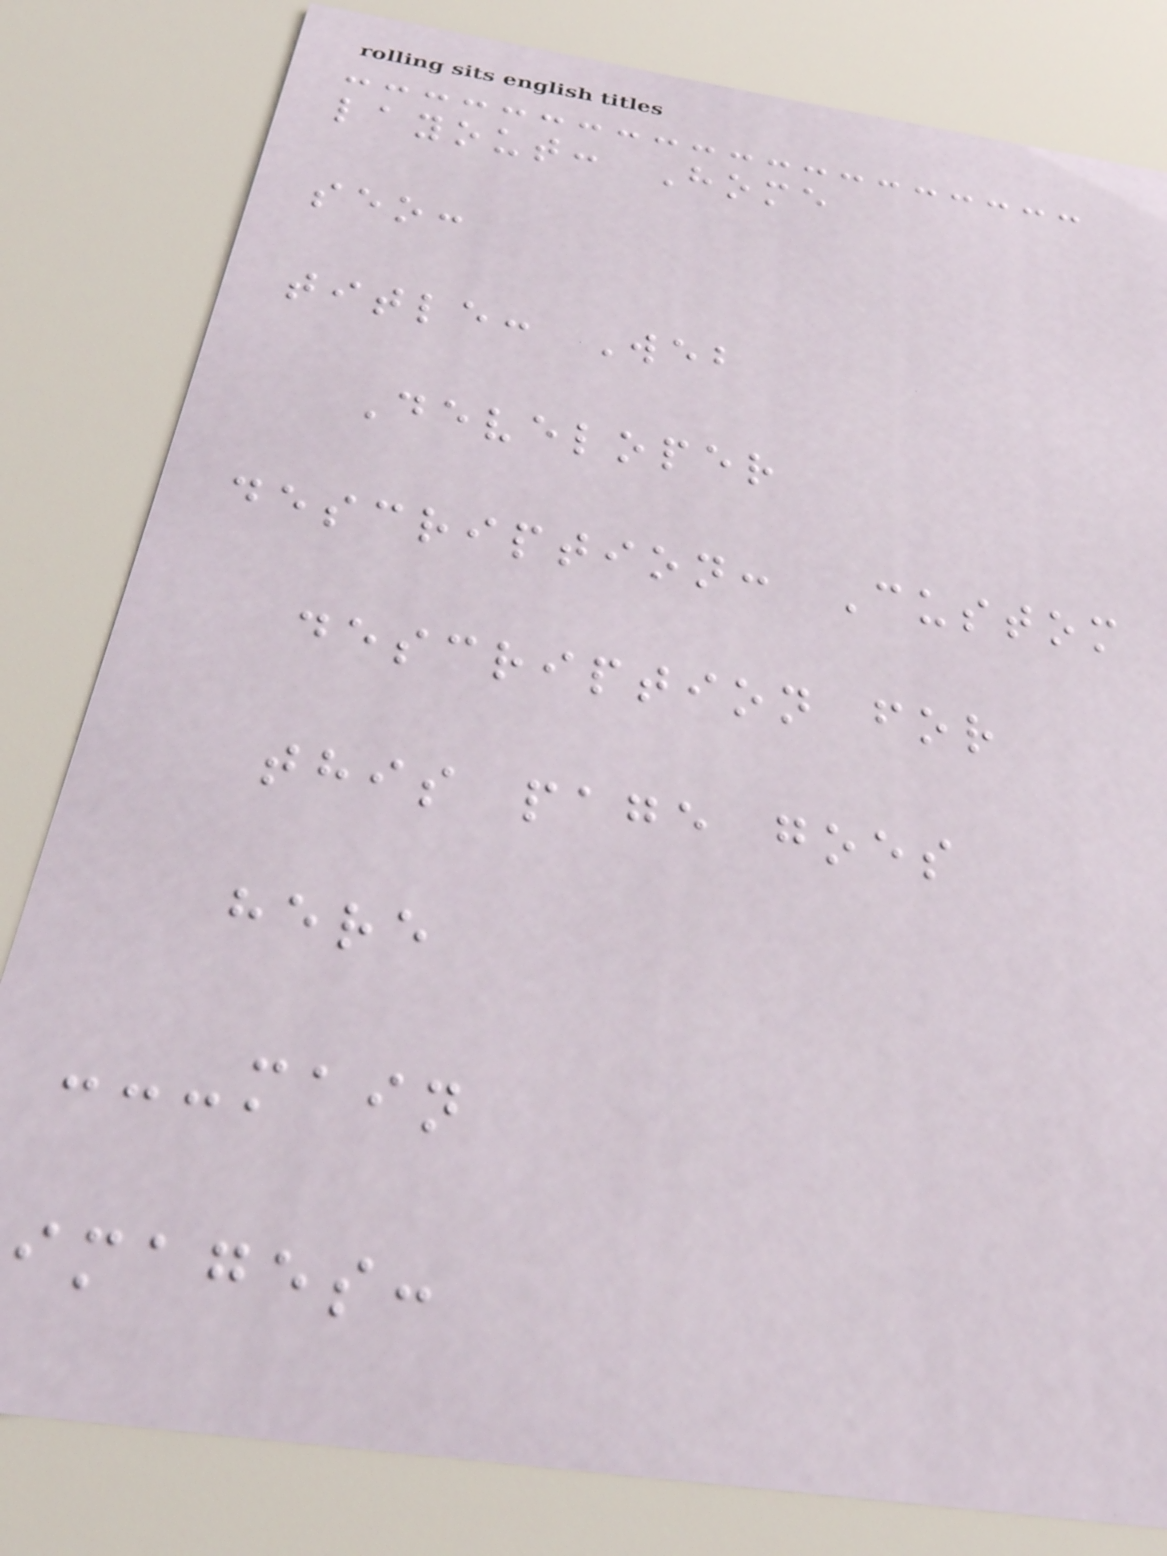layout: Home
seo:
title: Web
Developer
description: Custom
description for
this page goes
here
---main
images:
